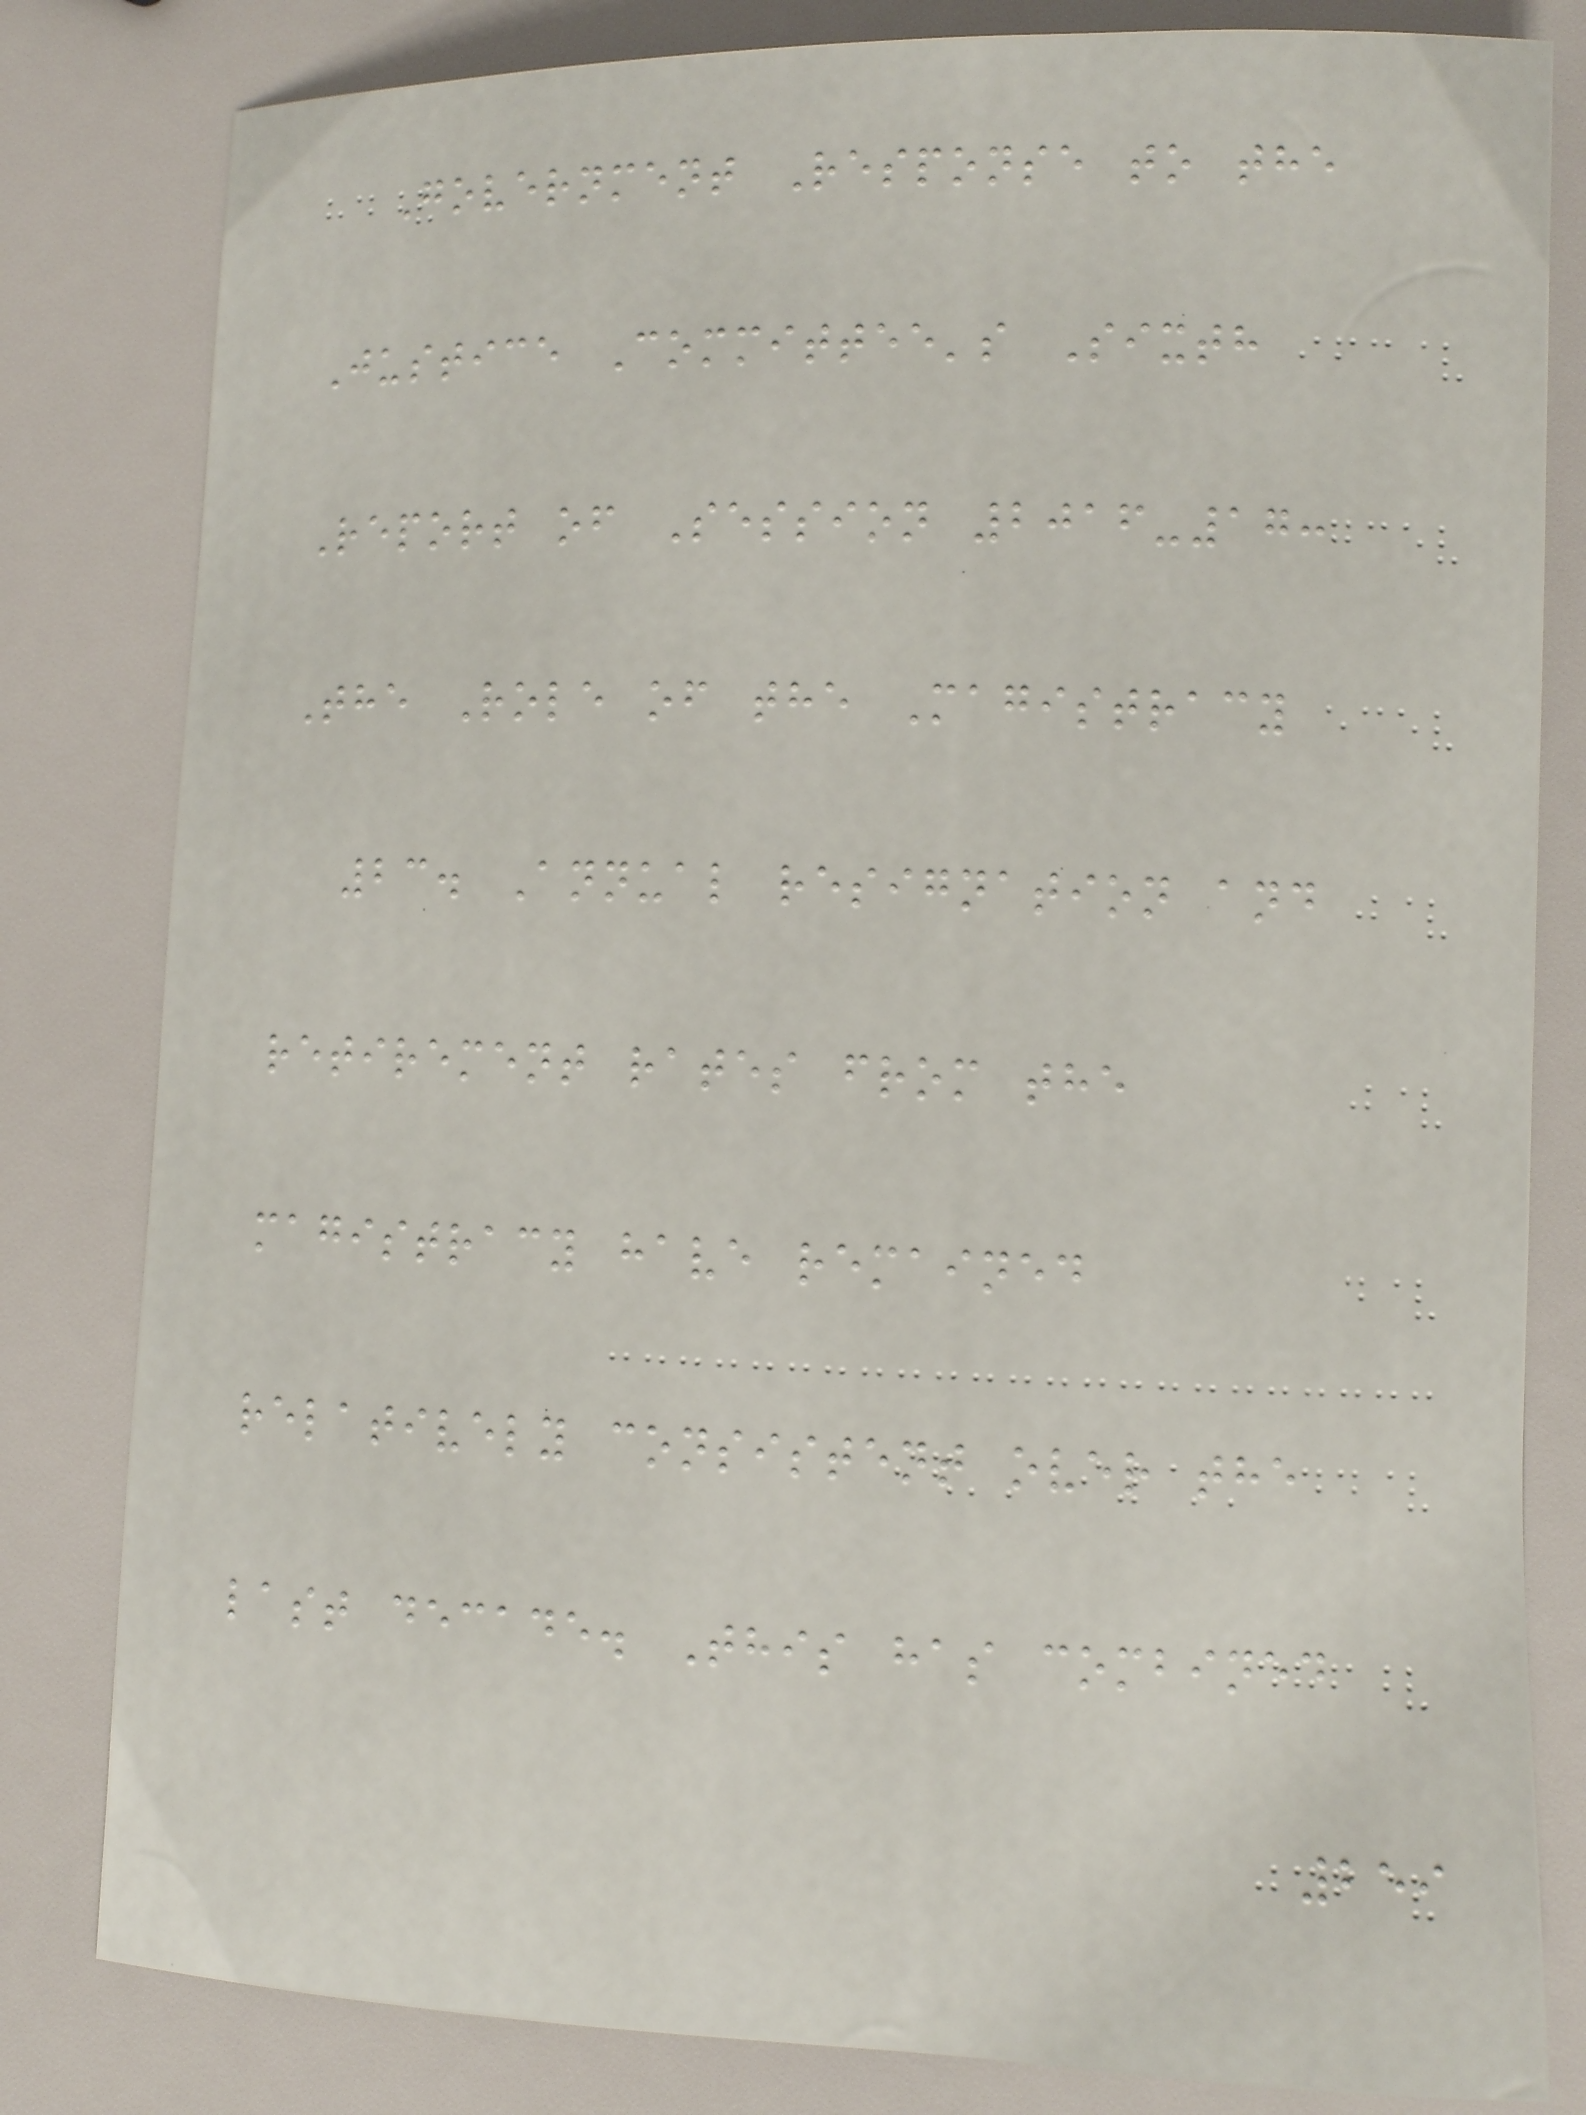Government Response to the
Justice Committee's Sixth
Report of Session 2016-17:
The Role of the Magistracy
23. Annual resignation and
retirement rates from the
magistracy have remained
relatively consistent over the
last decade. This has combined
259
